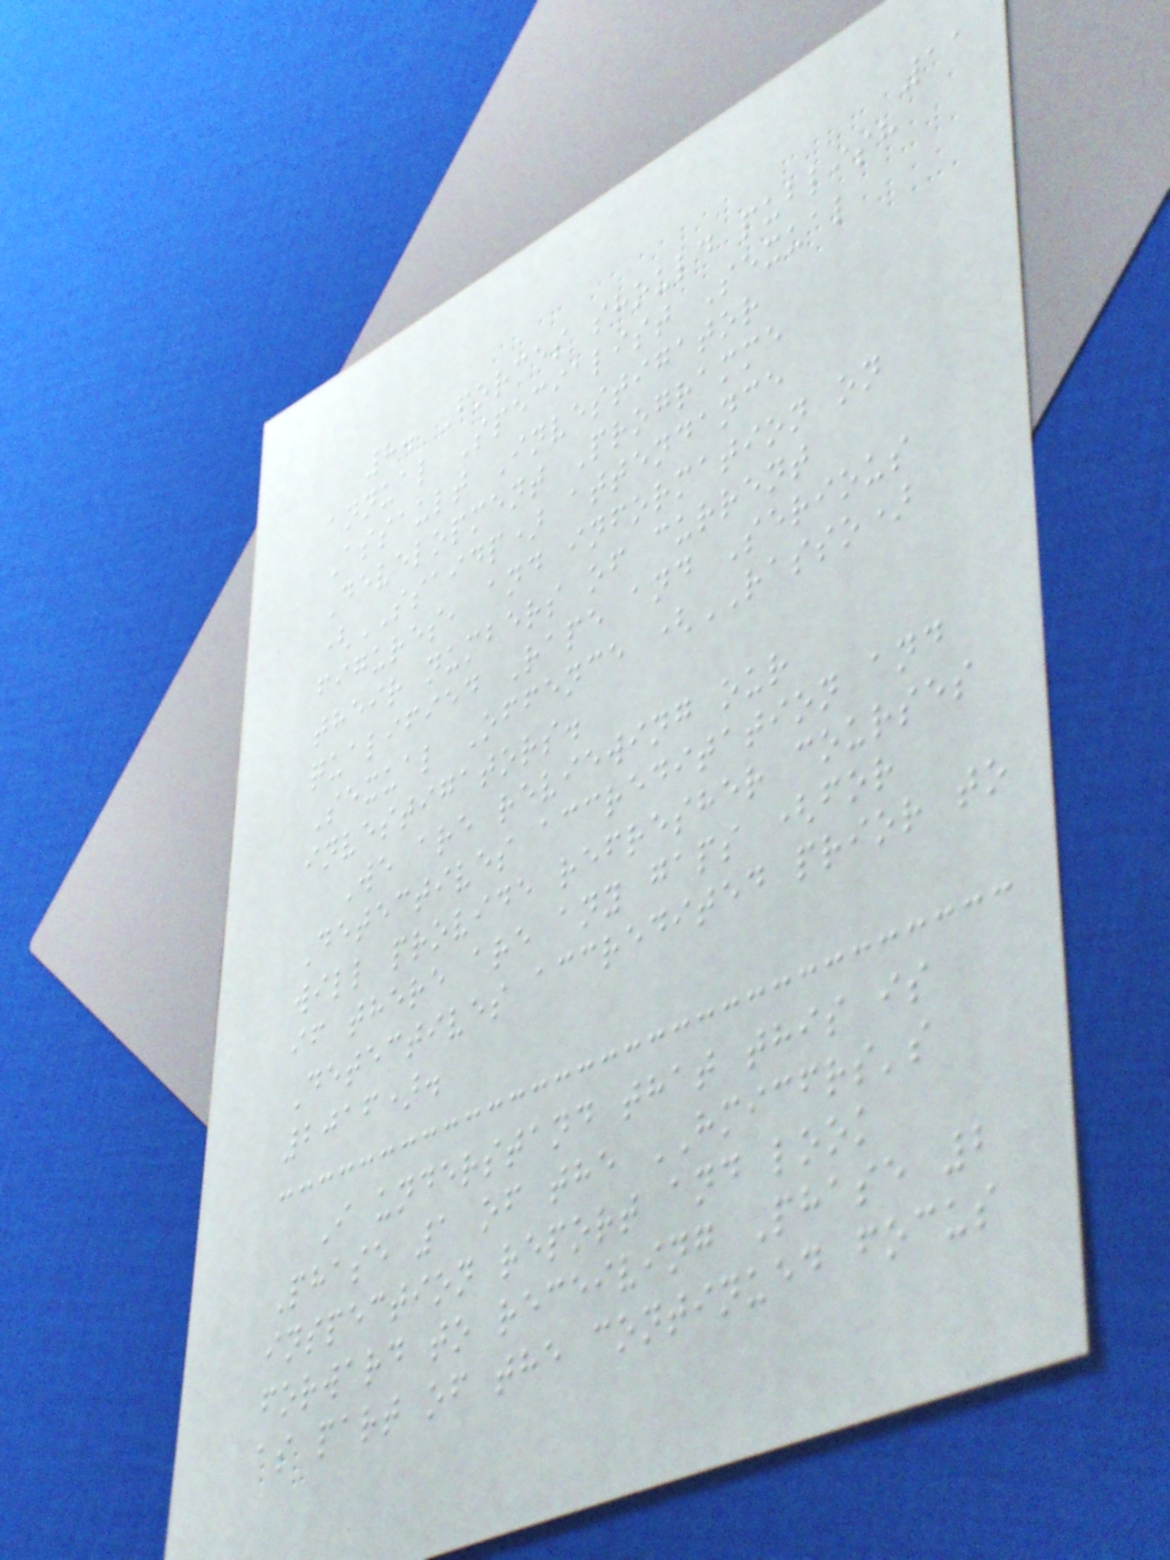11
8. Forces should publish
annual Specialist Sexual
Assault Investigator
Development Programme
(SSAIDP) attendance
figures, and information on
their numbers of current
qualified Rape and Serious
Sexual Offence (RASSO)
investigators.
We are reviewing our
Detectives accreditation and
will provide refresher courses
if there are any gaps (for
Detectives accredited prior to
2016).
I understand that this is
Phase 1 of the HMICFRS's
inspection report and look
forward to receiving Phase 2
as part of the continued focus
